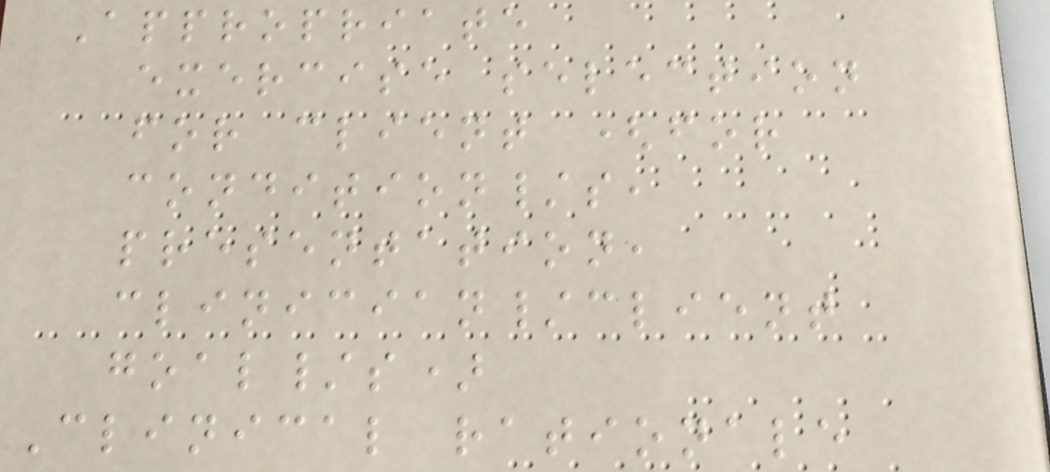Appropriate
exercise selection
for client (for
condition/s,
presentation,
clinician/client
goal/s)
Clinical rationale
